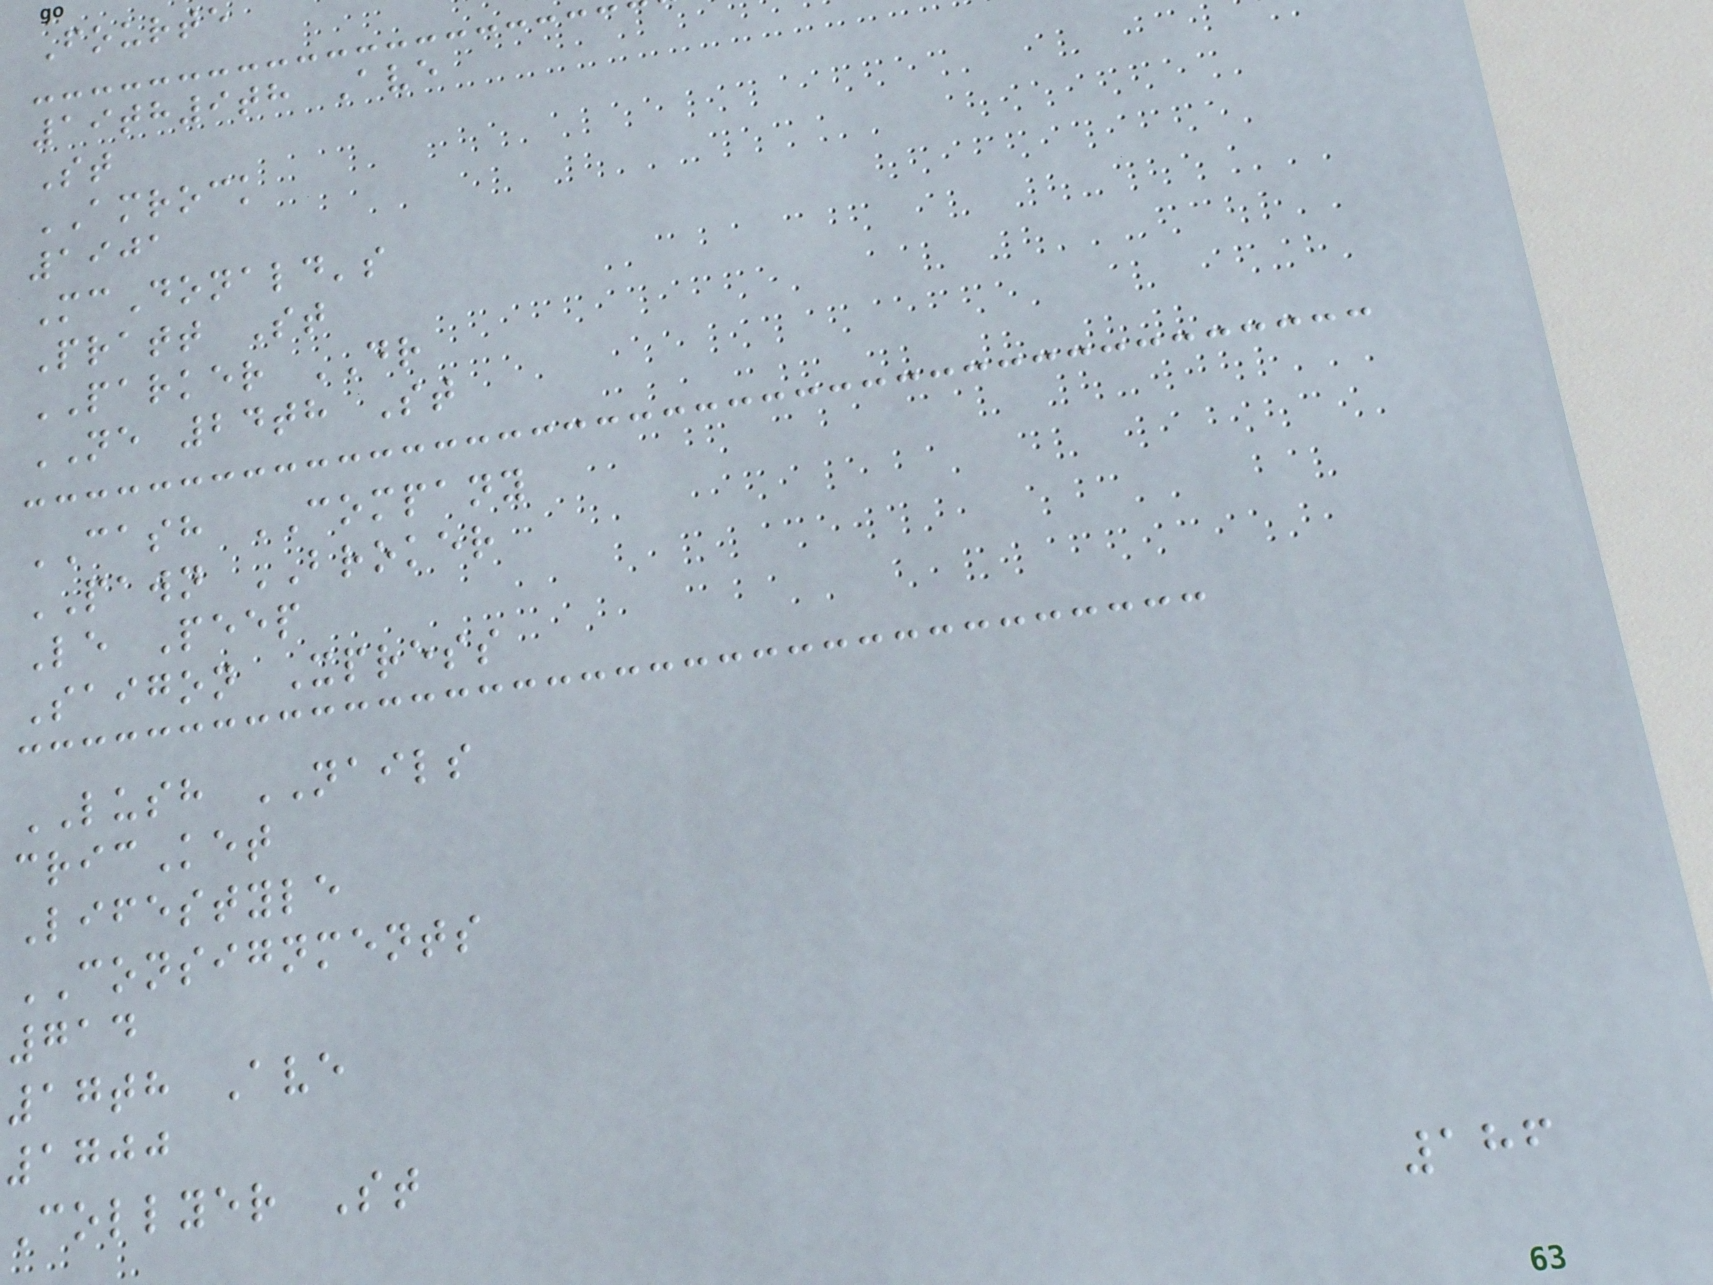Fourte
19th9th Ave
St
AMROCK
1901
McDonald's
Pratt St
PARKER DR
NE 24th St
CASH COMPANY
PAWN BROKER
Le Peep
Saigon Xpress
LUSH NAILS
cricKet
Lifestyle
CONSIGNMENTS
714
17th Ave
1700
Collyer St
186
